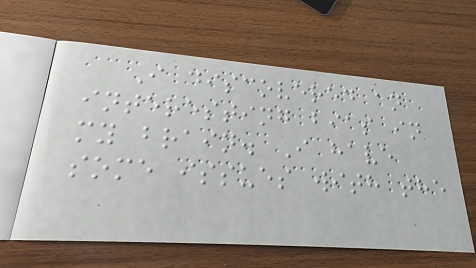I discovered an
interesting bias in
my brain. I have
some issues with the
